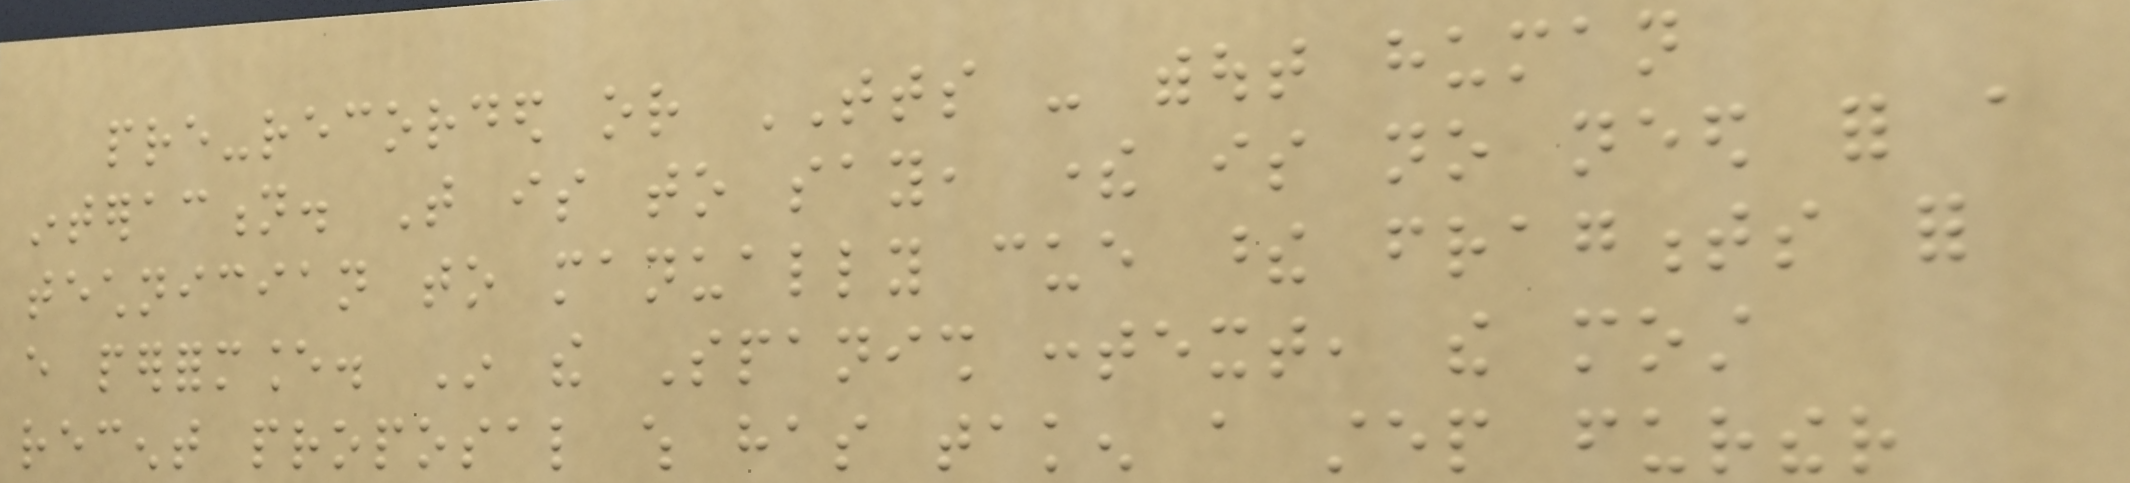pre-recorded or TTS - without human
interaction. That is to say, there is no need for a
technician to manually cue these fragments for
every performance. In the Spanish context, the most
recent proposal which has taken a step further
